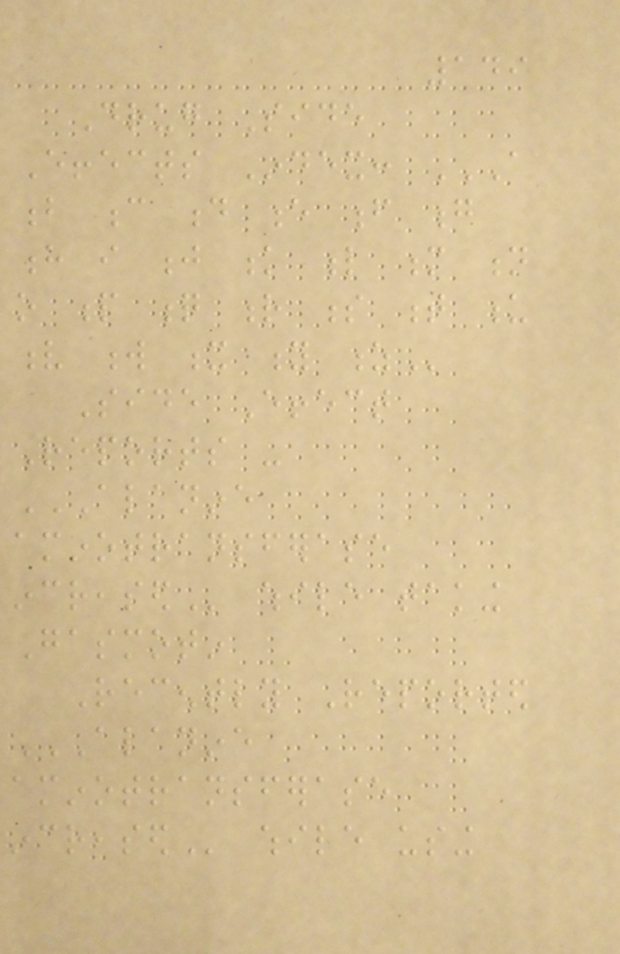149
Drug Side
Effects Index: A
B C D E F G
H I J K L M N
O P Q R S T U
V W X Y Z
Side Effect
Reports -
ALANINE
AMINOTRANSFERASE
INCREASED while taking
Gasmotin
Recently Reported
ALANINE
AMINOTRANSFERASE
INCREASED while using
